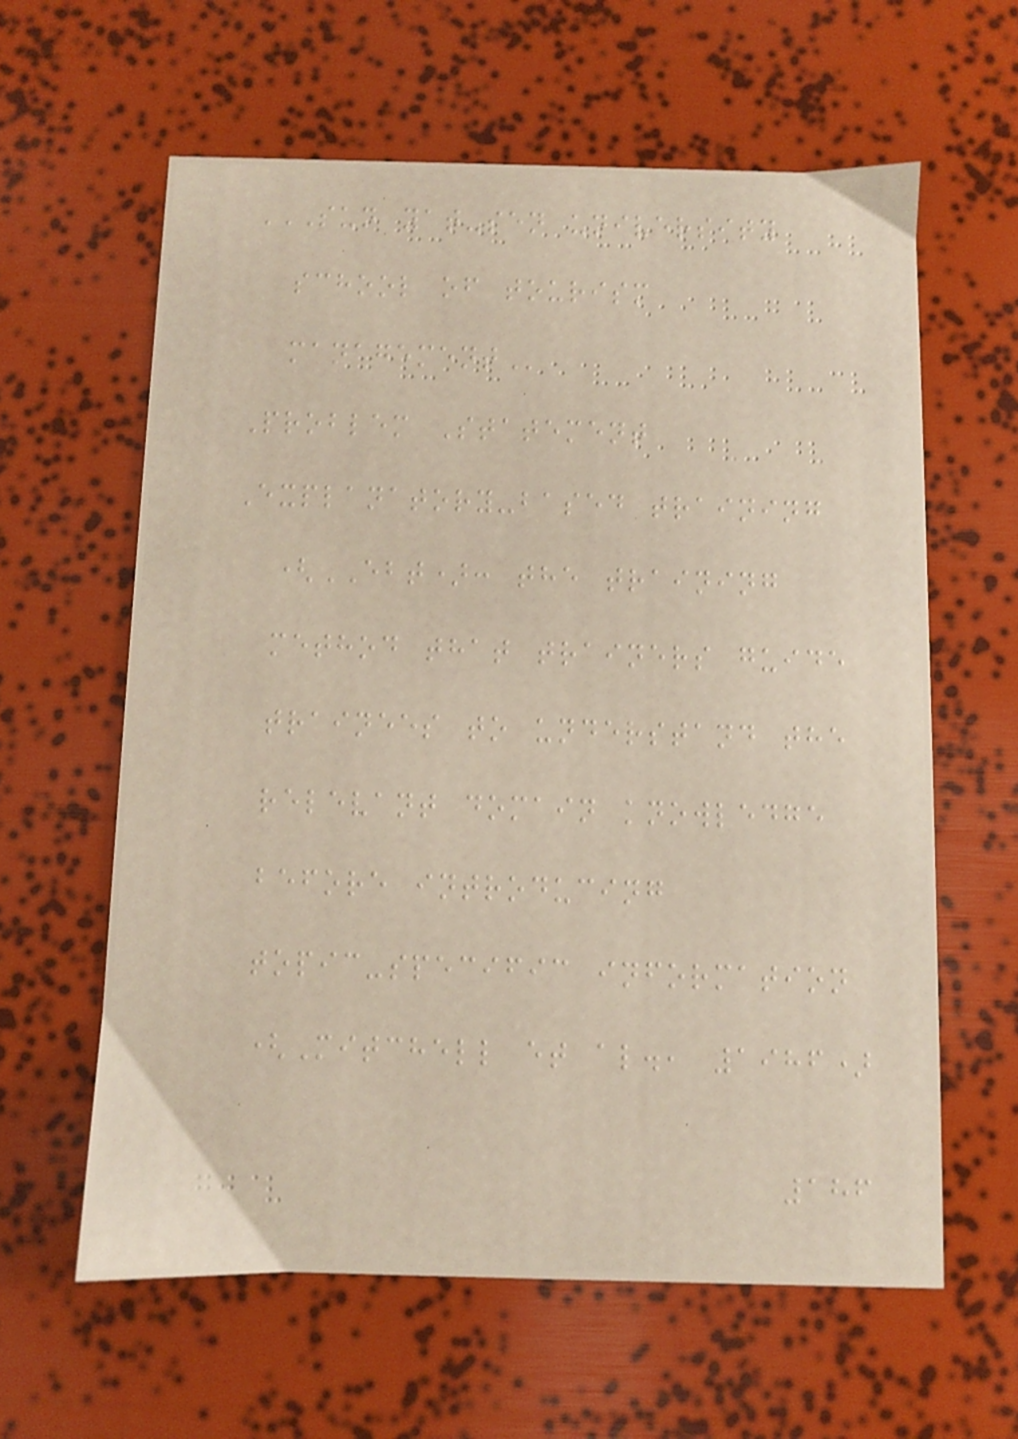SUN YAT-SEN UNIVERSITY
SCHOOL OF TOURISM
MANAGEMENT
Problem Statement
Explanatory-based training
(EBT): the training
method that trainers guide
trainees to understand the
relevant domain knowledge
before introducing
topic-specific information
(Mitchell et al., 1986)
186
